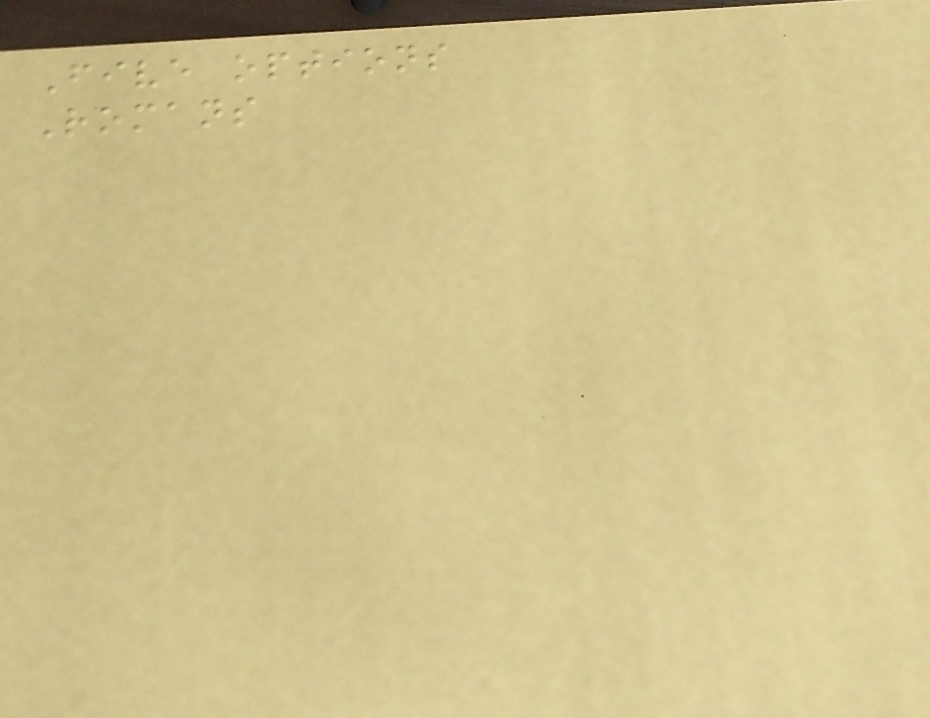Five options
Romans
